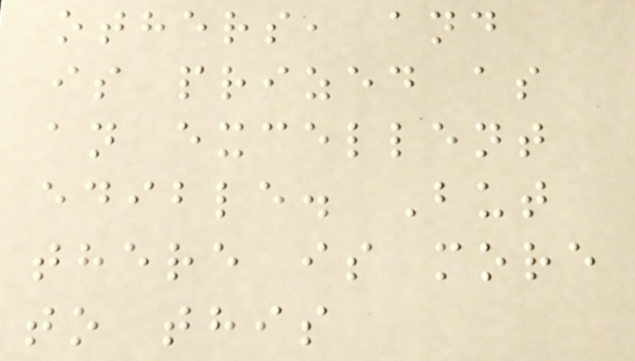others, and
is prized as
an excellent
edible. But
there is more
to this
